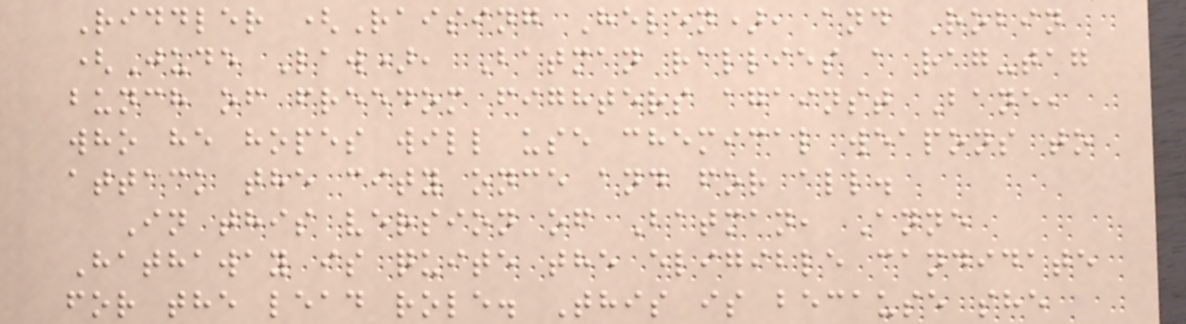Riddler (Raising Helen), and Robin
(Jude Law), Batman rallies a rag-tag
bunch of freedom fighters against Bane,
who he hopes will use chemical weapons to
attack the city once and for all.
In this version of Batman, Anne
Hathaway is quite the eligible candidate
for the lead role. This is because she
